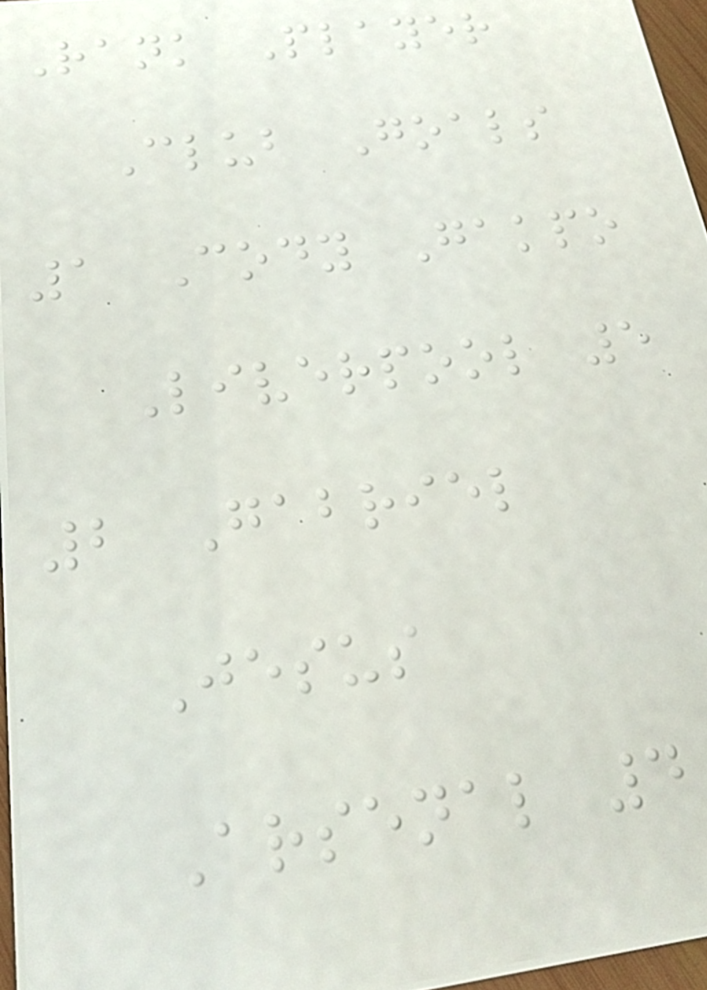Rank Player
Club Goals
1 Cody Gakpo
Liverpool 5
2 Gabriel
Jesus
Arsenal 4
